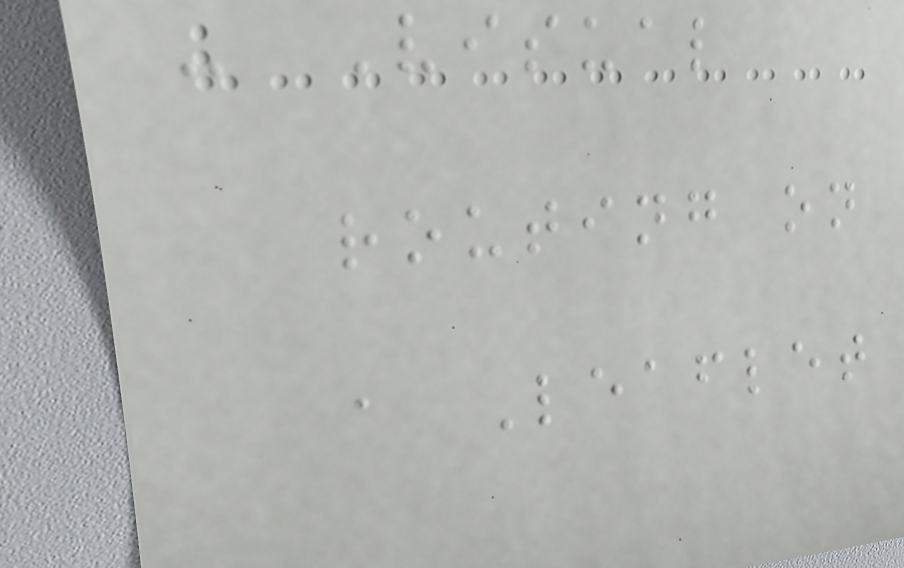- Visual
routing on
a Leaflet
